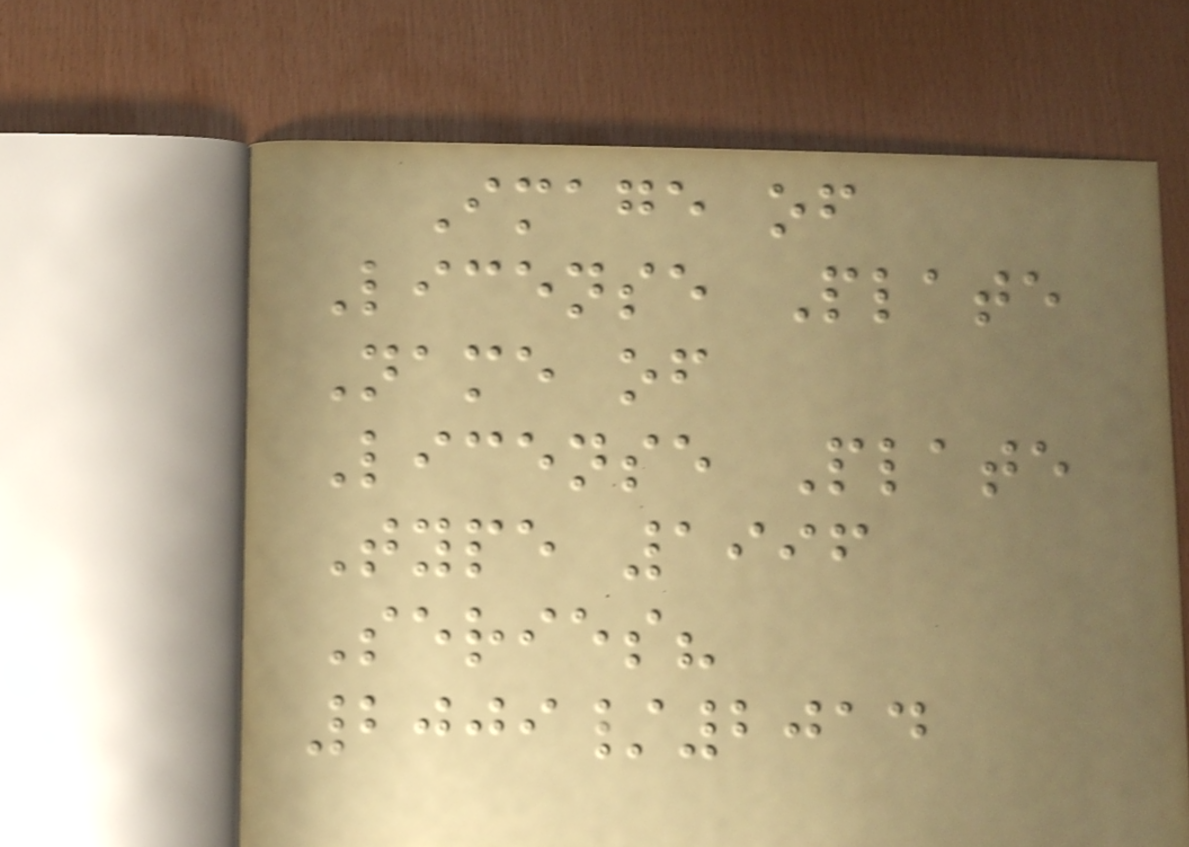Image of
License Plate
Name of
License Plate
Type 1996
Series?
2009/2014
